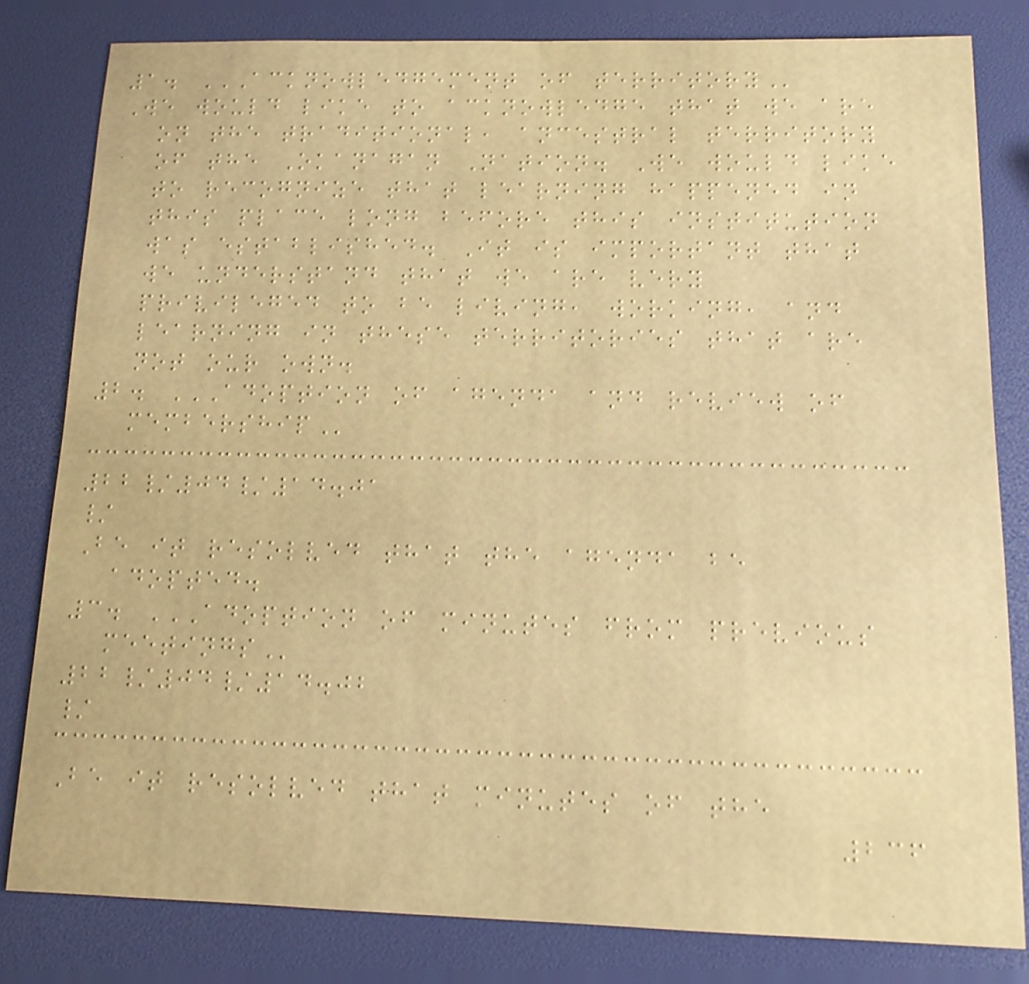1. ACKNOWLEDGEMENT OF TERRITORY
We would like to acknowledge that we are
on the traditional, ancestral territory
of the Okanagan Nation. We would like
to recognize that learning happened in
this place long before this institution
was established. It is important that
we understand that we are very
privileged to be living, working, and
learning in these territories that are
not our own.
2. ADOPTION OF AGENDA AND REVIEW OF
MEMBERSHIP
22/04/14.01
/
Be it resolved that the agenda be
adopted.
3. ADOPTION OF MINUTES FROM PREVIOUS
MEETINGS
22/04/14.02
/
Be it resolved that minutes of the
236
